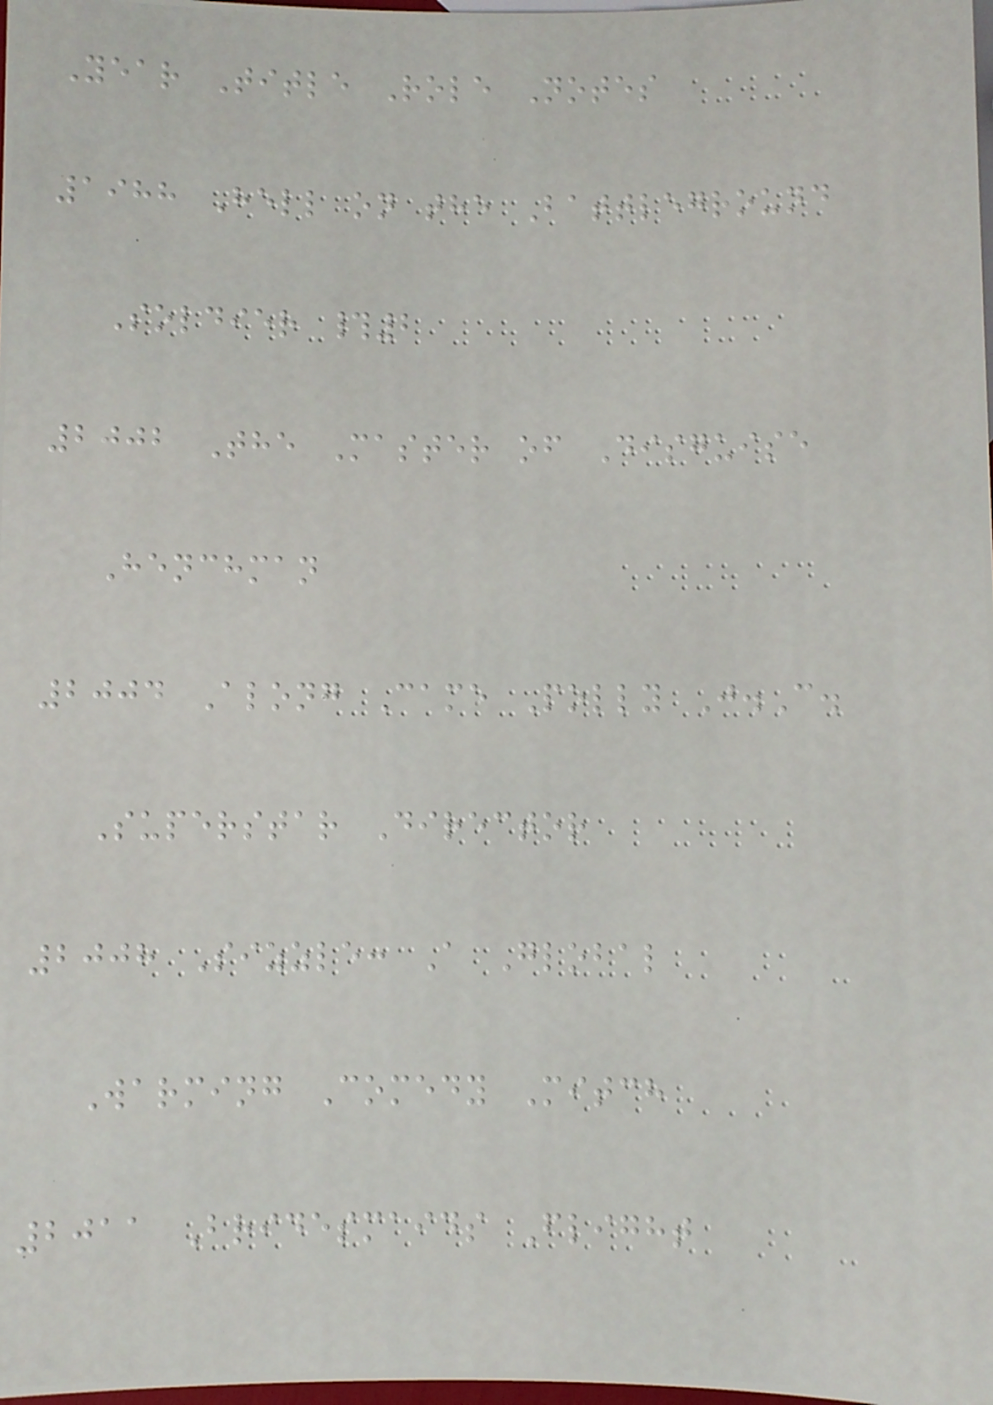Year Title Role Notes
1988 Hell on the Battleground
Soldier #2
2002 The Master of Disguise
Henchman
2004 Along Came Polly J.C.
Superstar Director
2008 Sizzle: A Global
Warming Comedy Mitch
2011 Bridesmaids Flight
